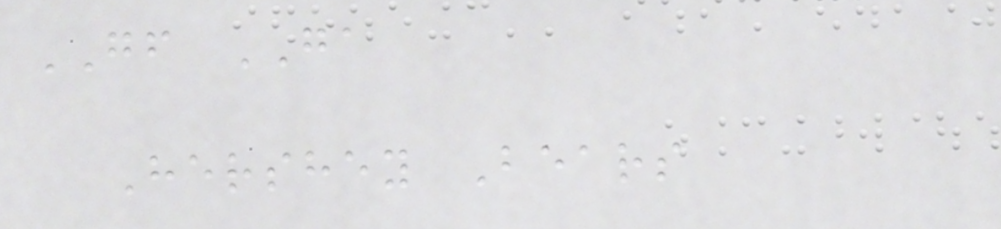GF GA
Hershey Bears
